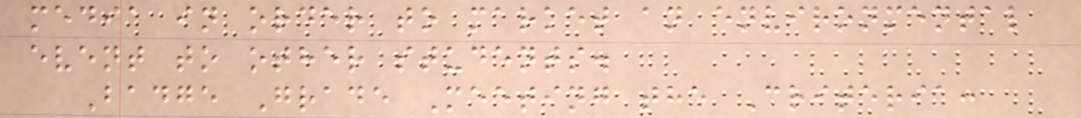media in order to market an environmental
event to other students.
Badge Grade Meeting the Criteria:
